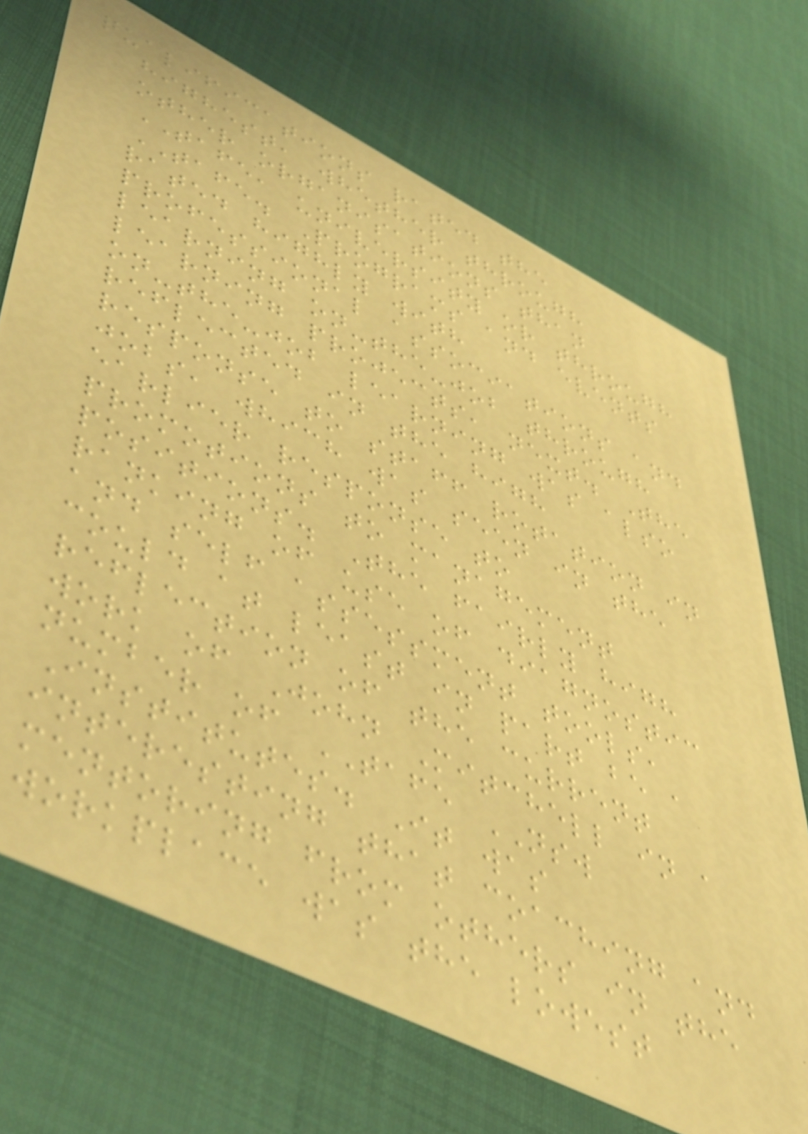qualifications rated the
highest, whether through
other organisations than
TAFE, university or through
TAFE. Programs and events
rated highly with
professional associations and
learning on-the-job through
learning projects, next. The
on-the-job learning was also
reflected in the high
response to staff rotation in
jobs, which was seen in the
earlier response to
promotions to management
positions. The fairly high
ranking of use of diagnostic
and self assessment tools,
could at least in part be a
reflection of the current
work of John Mitchell in a
number of TAFE NSW
Institutes. It was
interesting that coaching and
mentoring from others in the
workplace was the lowest
